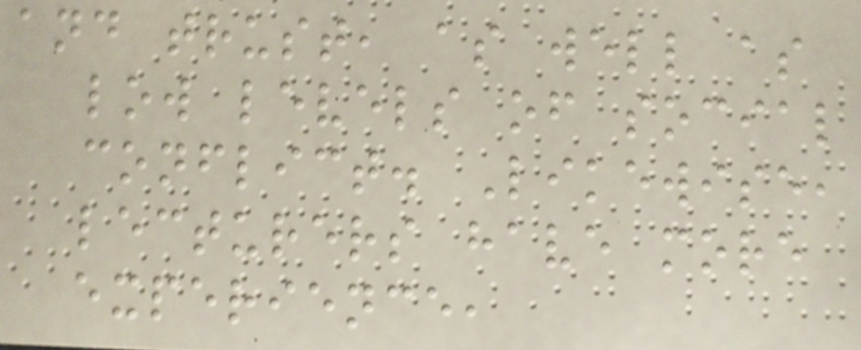and trust, as well as
low levels of social
conflict. Likewise,
lecturers have more
experience,
